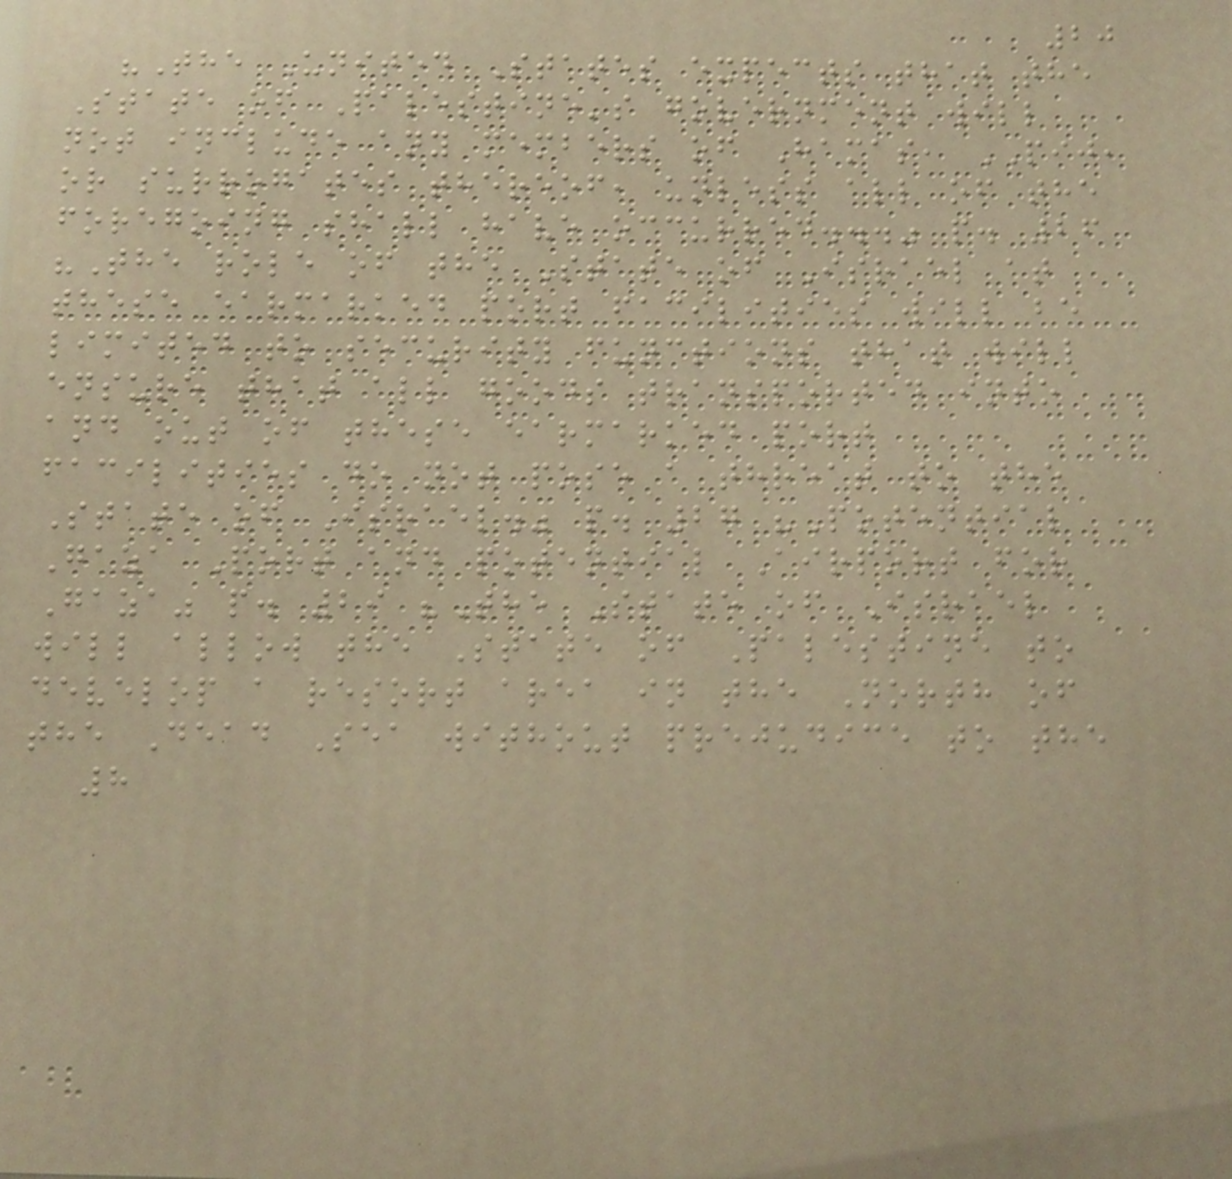20
"The United States expects that the
State of Palestine's government will
not include any members of Hamas, PIJ,
or surrogates thereof, unless all of the
foregoing shall have occurred..." p. 26
"The role of the State of Israel at
these earmarked port facilities will be
limited to security functions that will
ensure that all goods transported into
and out of these earmarked port
facilities do not pose a threat to the
State of Israel." p. 27 "Potential
Gaza Port and potential Airport for
Gaza" p. 29 "The State of Israel
will allow the State of Palestine to
develop a resort area in the North of
the Dead Sea without prejudice to the
8
